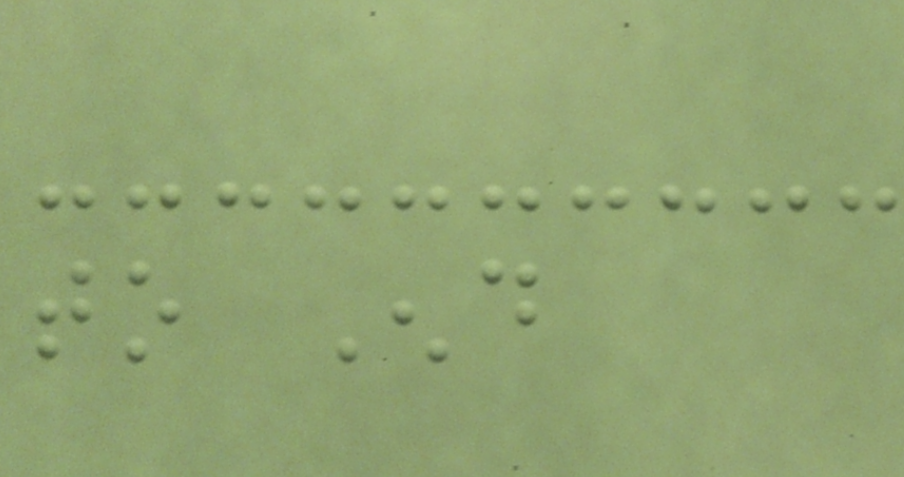to End
